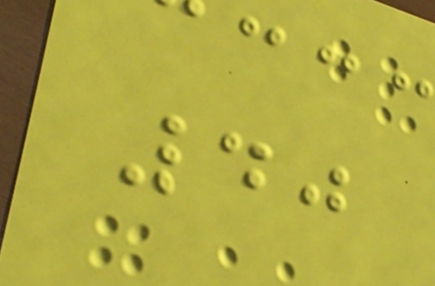40
